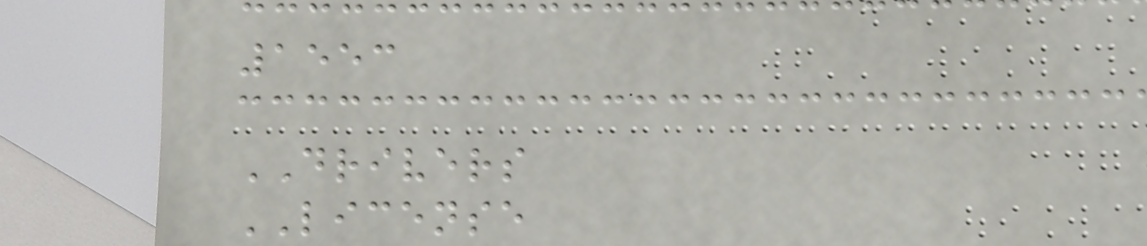1553
DRIVERS
LICENSE
